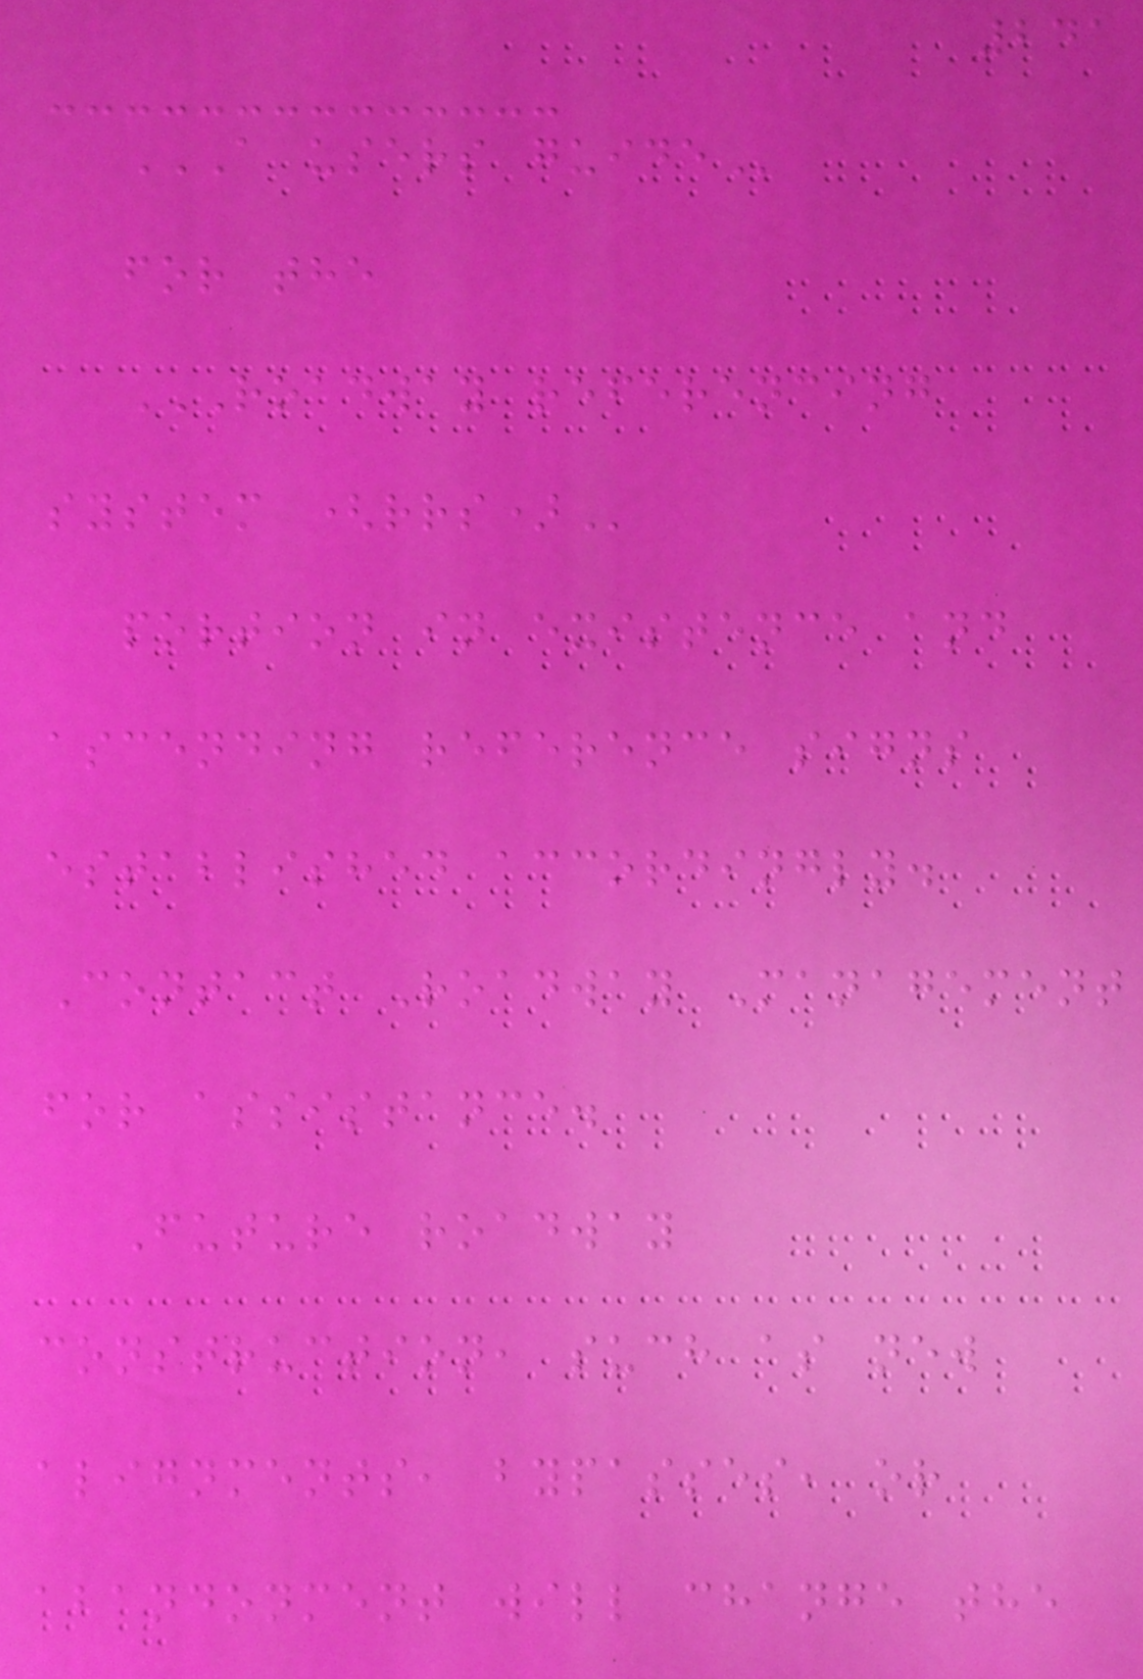241
A USERS GUIDE
for the
ROADWAY REFERENCING
SYSTEM (RRS)
portion in existence and
ascending reference signs
established accordingly.
Contact Roadway Management
for assistance.
Future roadway
construction, such as new
alignments, bypasses, or
abandonment will change the
